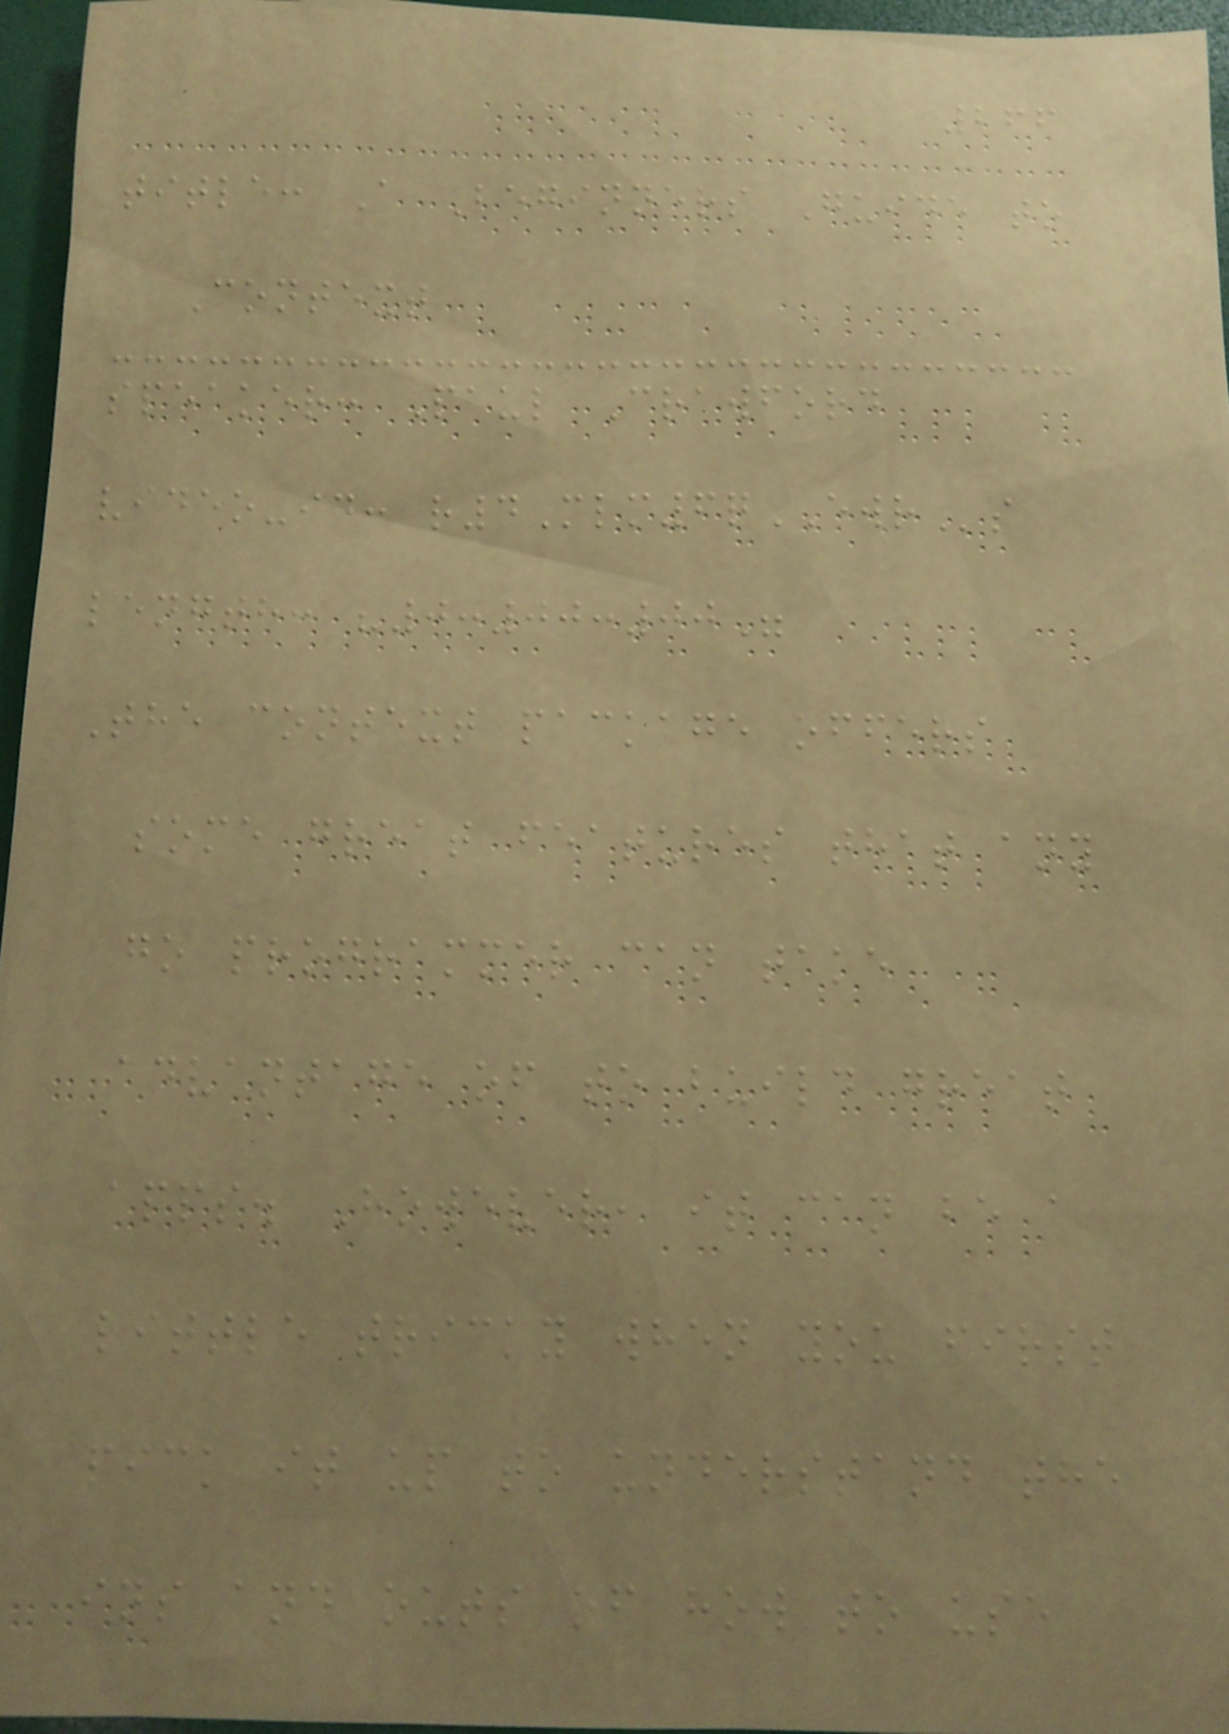266
title: A Beginners Guide to
Context
speaker: Paul Crawford
video-id: r4Mlm6qEWRs
length: "0:00:00"
The context package offers
some great features that any
go programmer can take
advantage of to build great
apps. However, it can be a
little tricky when you first
pick it up to understand the
ins and outs of how to use
